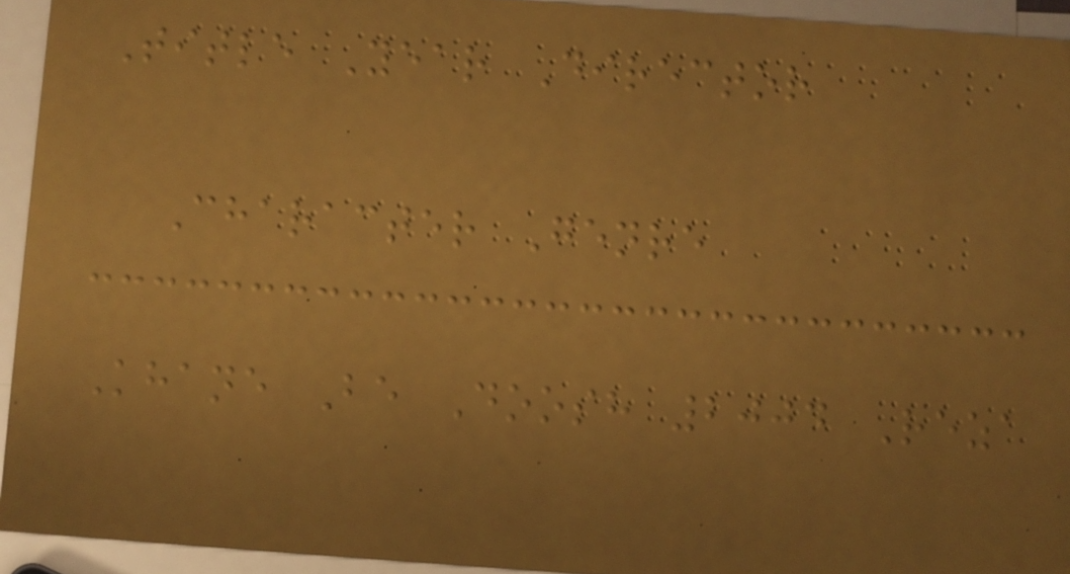Title Year Director
Character Genre
Khane Be Doosh 2004 Reza
